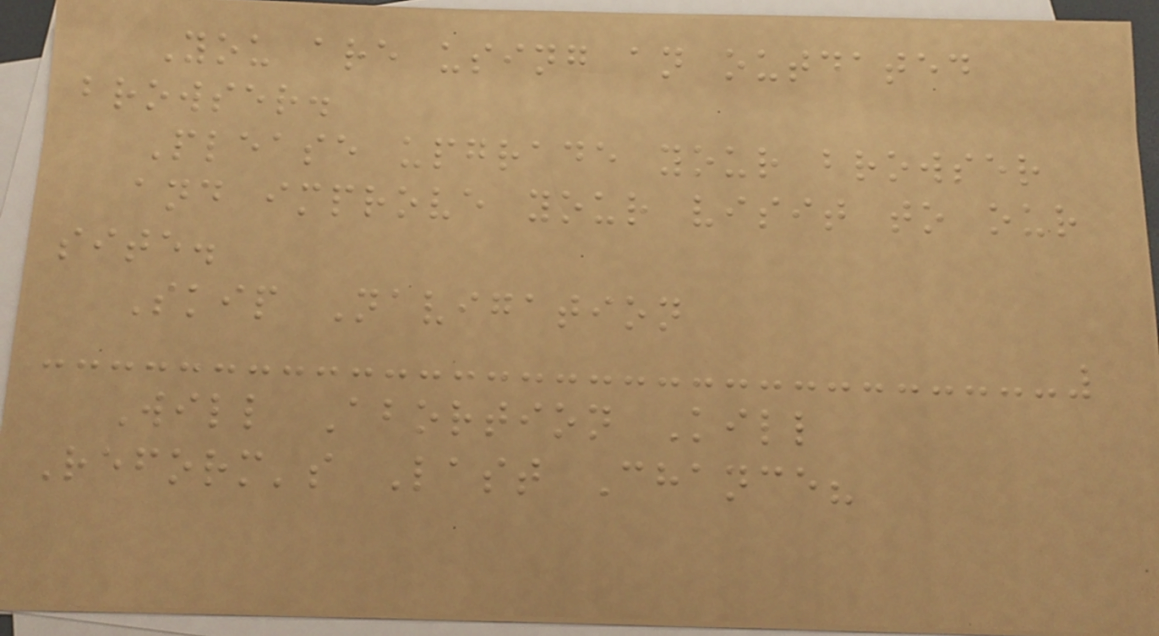You are using an outdated
browser.
Please upgrade your browser
and improve your visit to our
site.
Skip Navigation
Will Abortion Kill
Reform's Last Chance?
